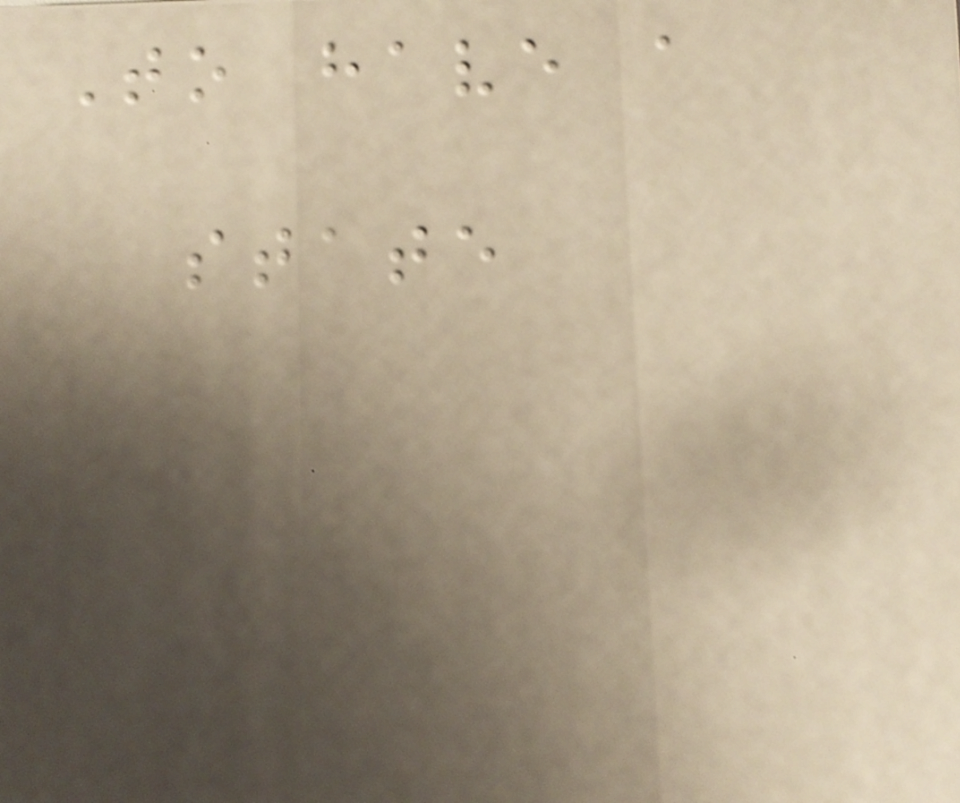To have a
state
